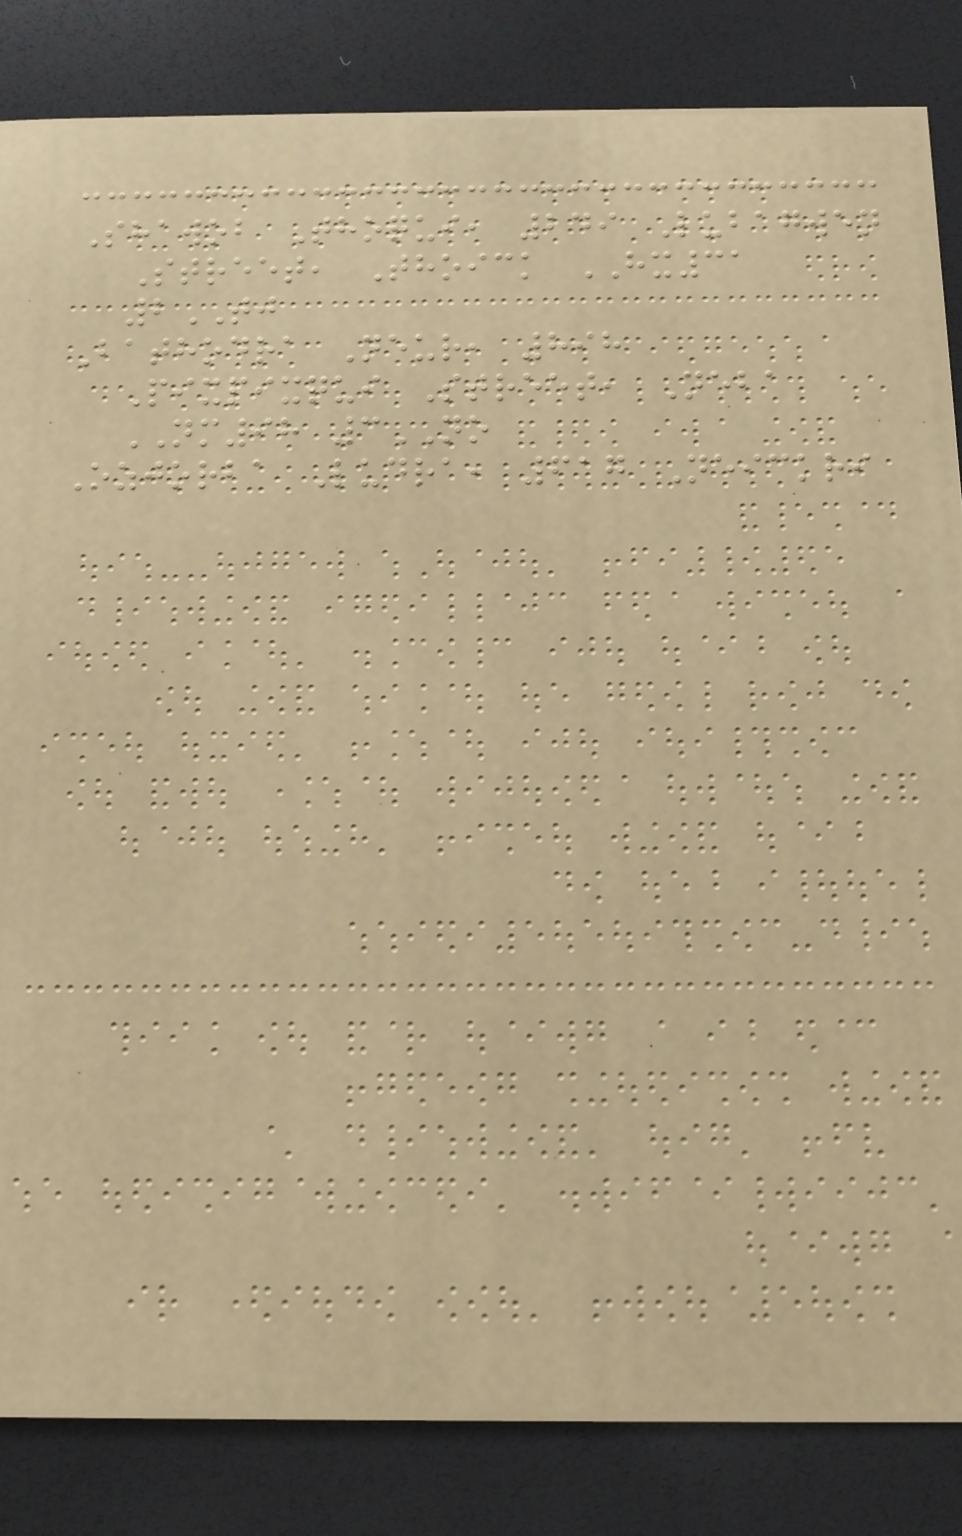Shawob Thoqui, 249 Lubagwen
Street, Thoick HX31
2TJ
Bathodra Neur, 898
Pixpixqui Street, Neba
NM98 3NO
Ozjorba Ludra, 617 Neickri
